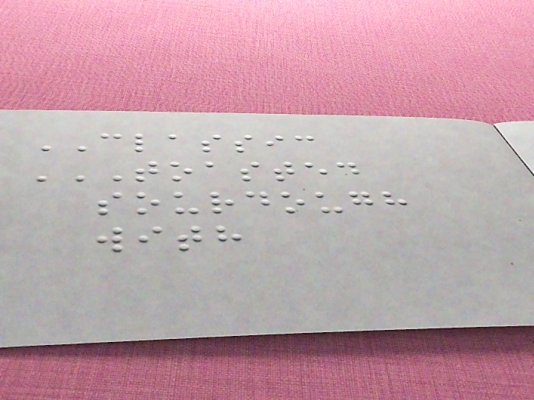CLASSIC
TOASTED
SOURDOUGH
WITH
